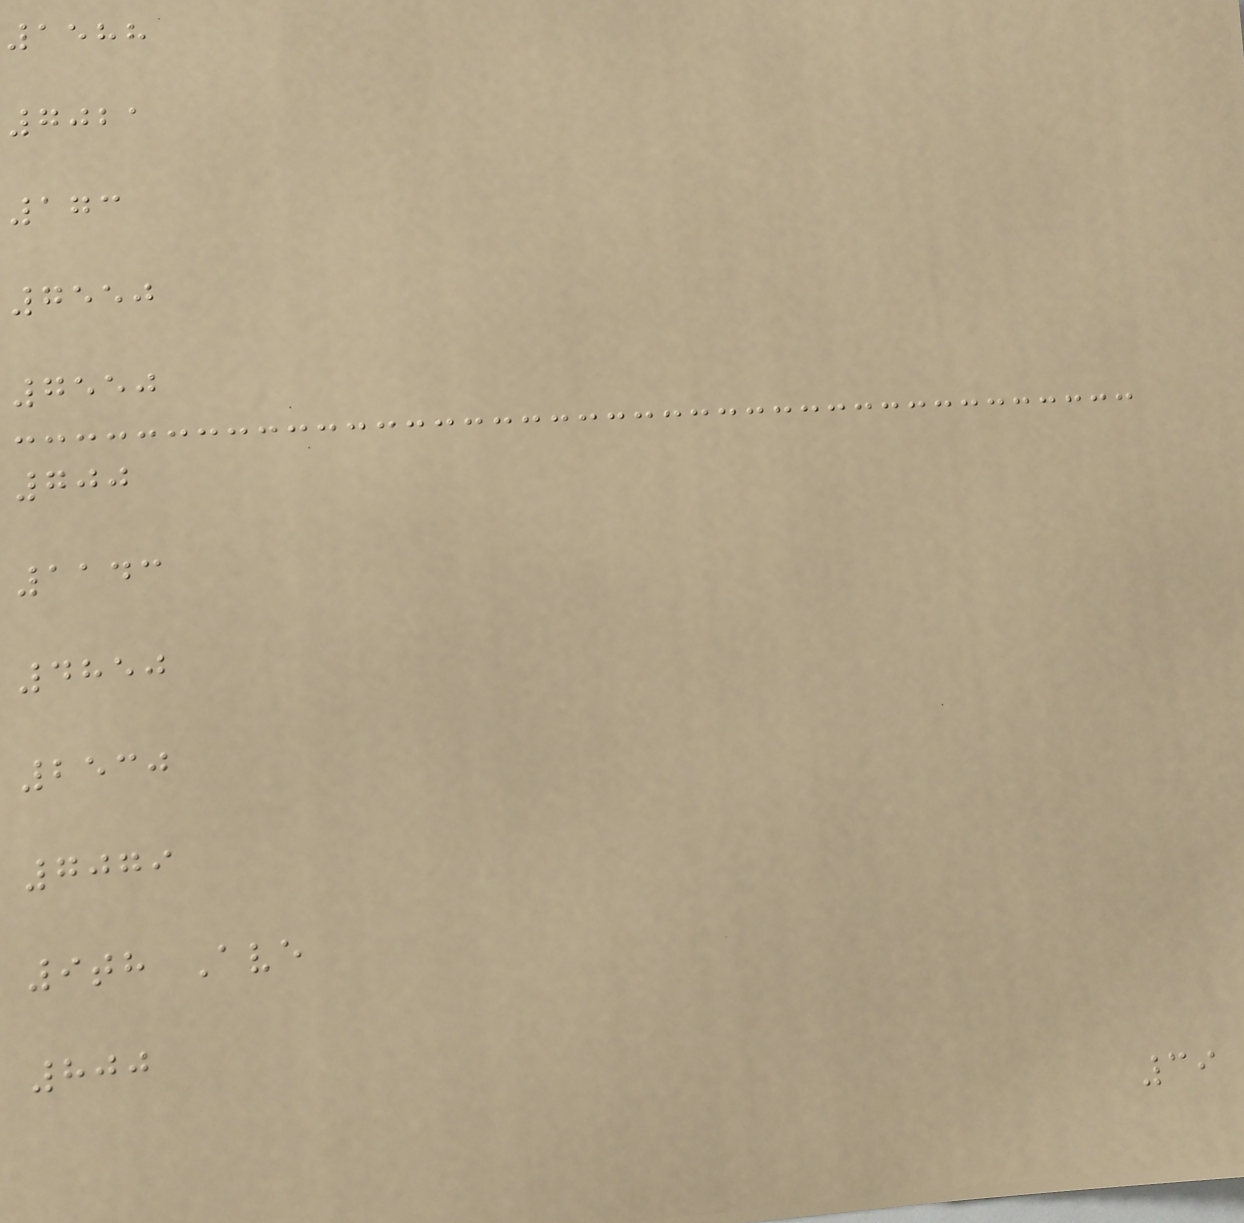1588
7021
173
7550
7550
700
1143
4850
2530
7079
9th Ave
800
39
